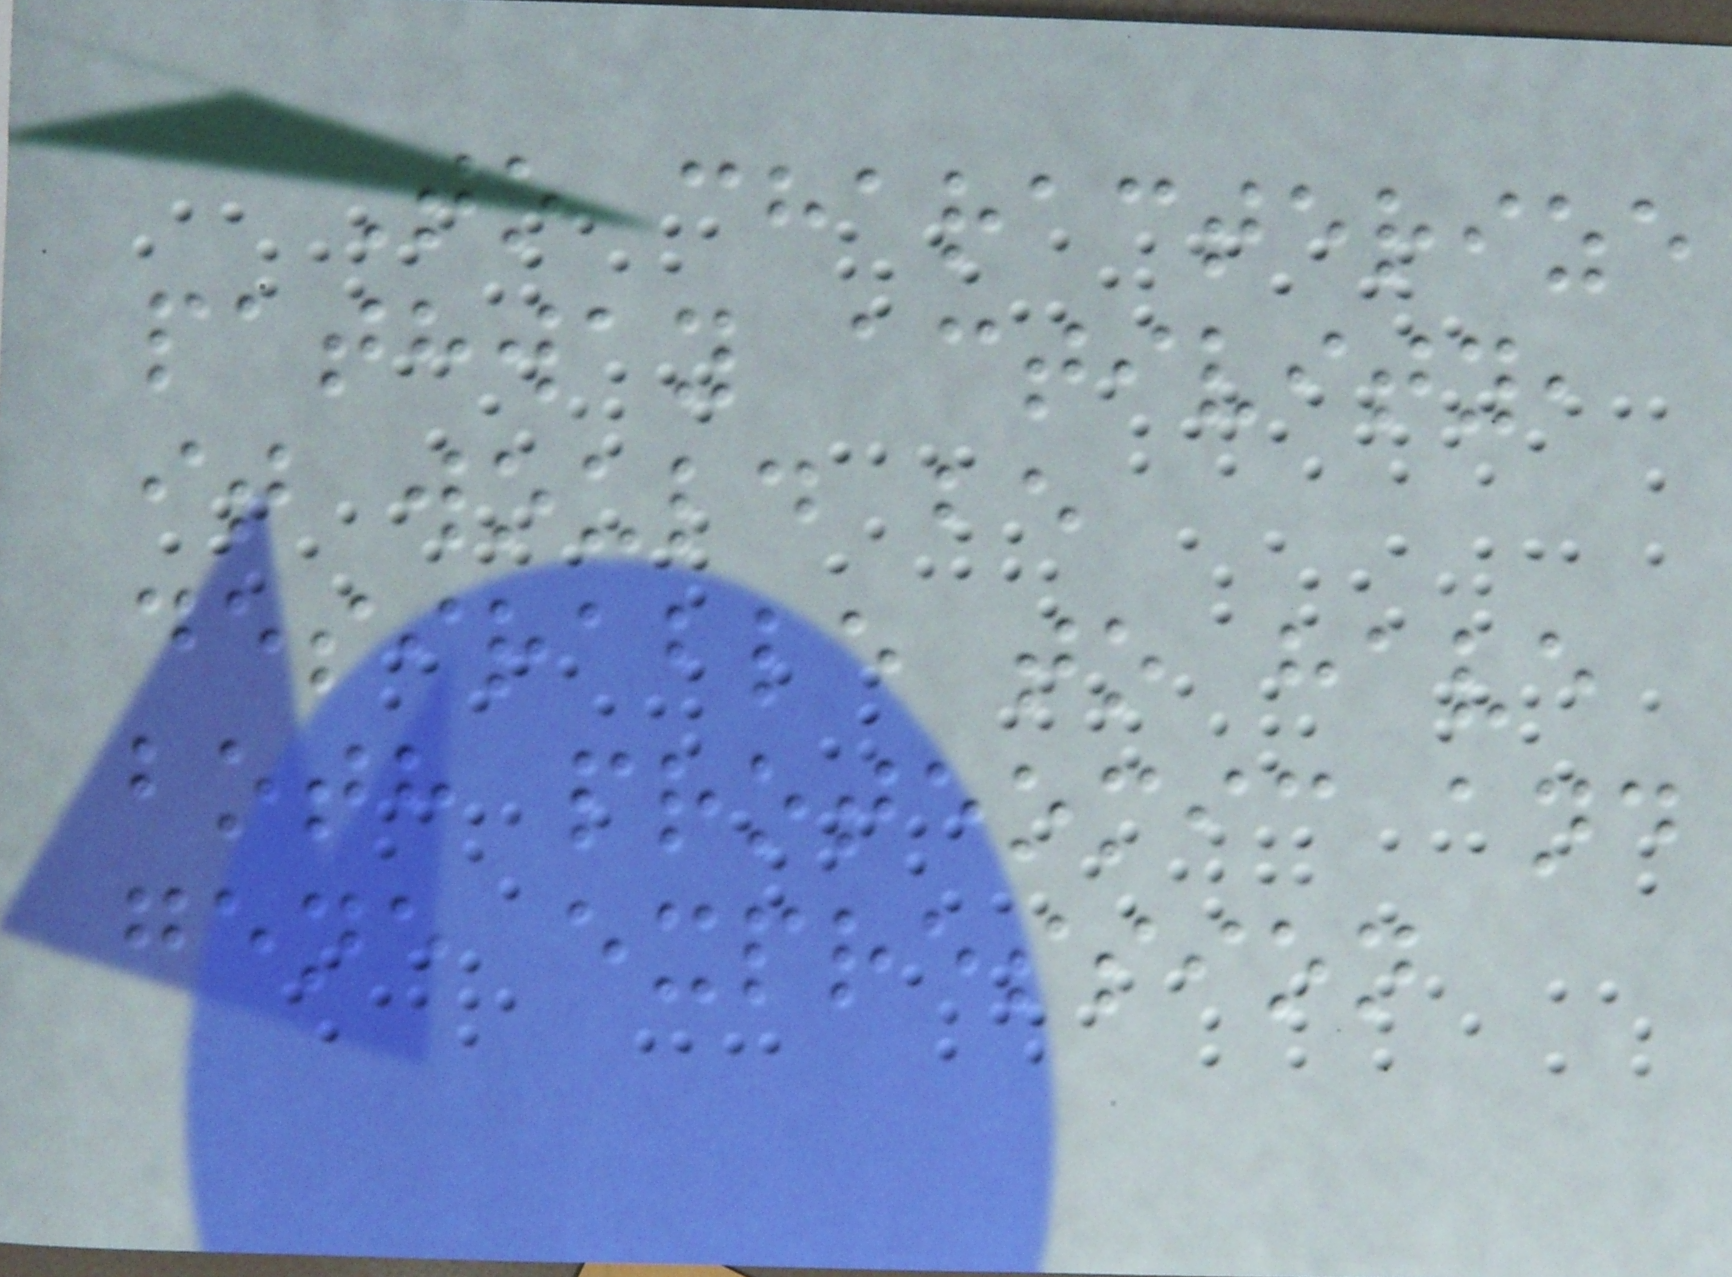To characterize
pathway activity,
it would be
desirable to have
both proteomic and
gene expression
